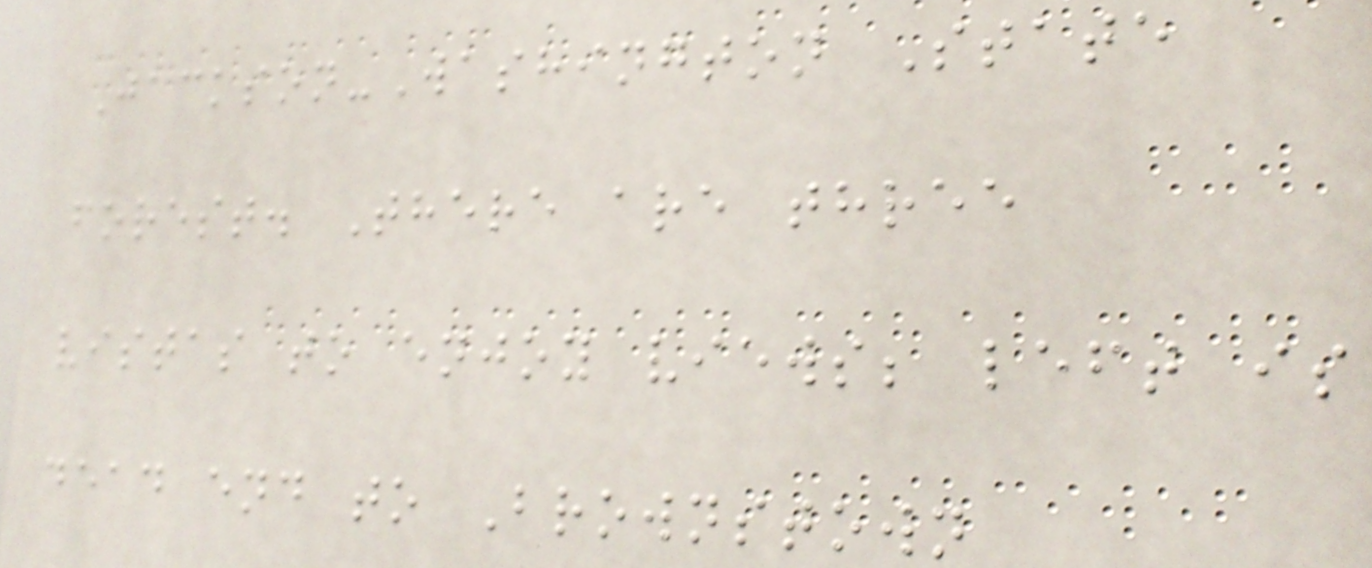Jackson-Washington State
forest. There are three
vistas to enjoy views; left is
dead end to Brownstown
